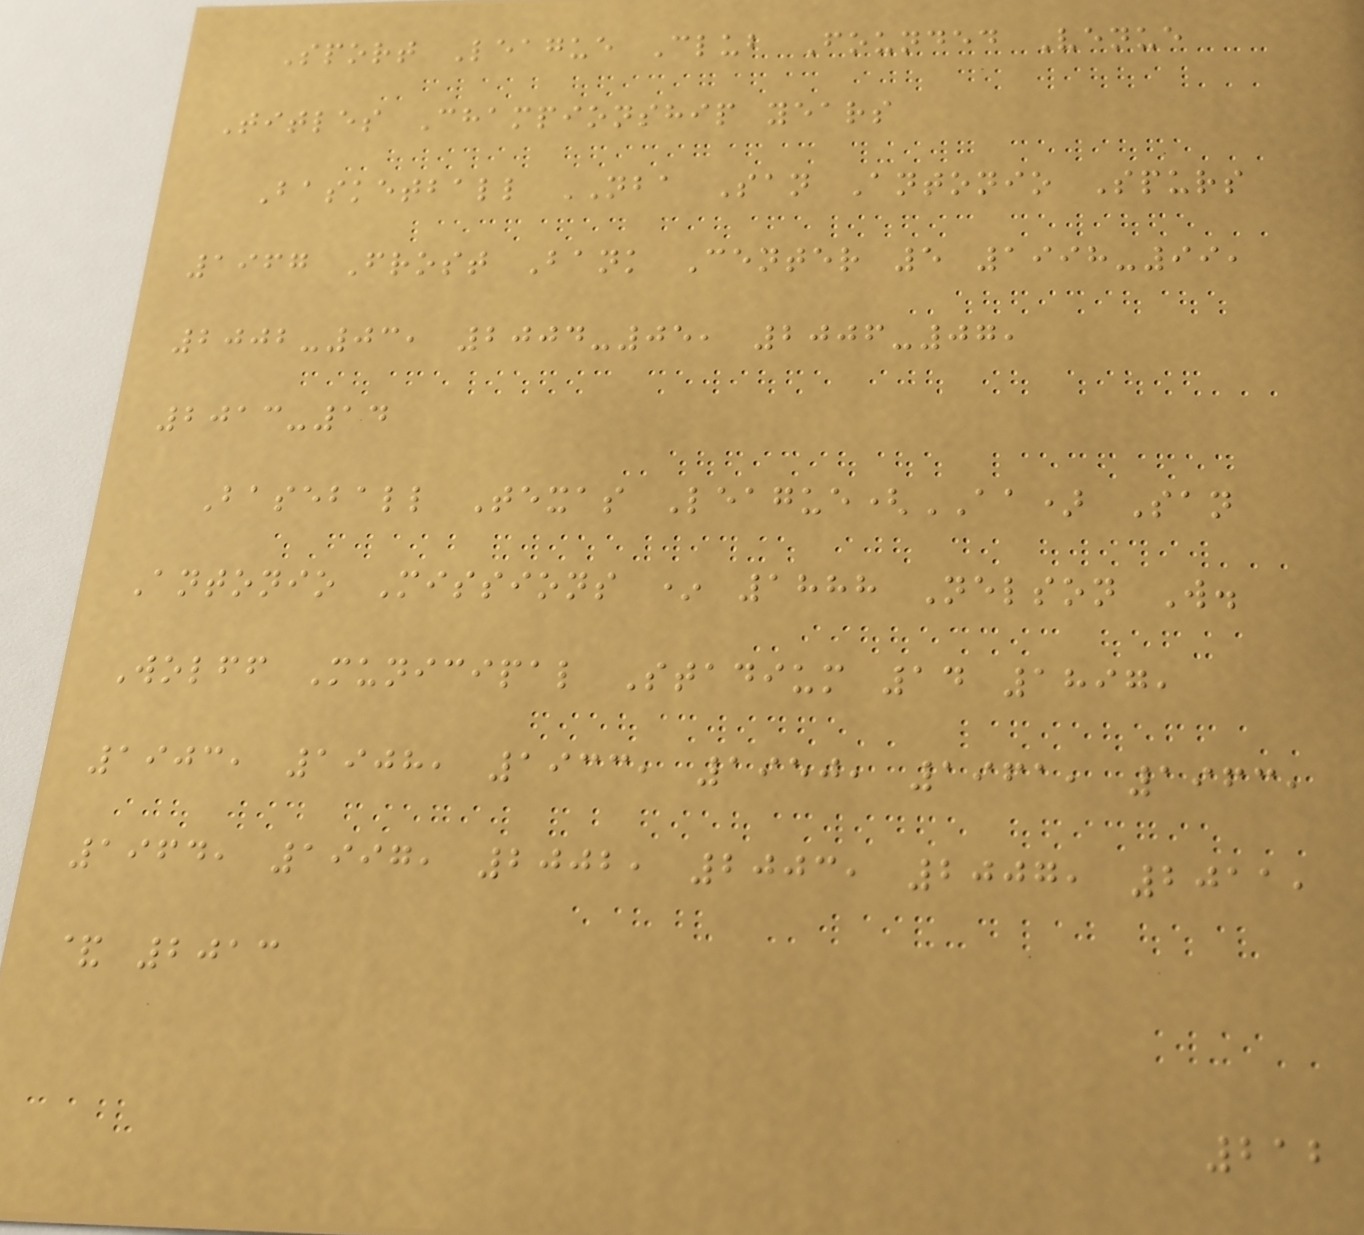Sport League Club Founded Venue
Titles Championship years
Basketball NBA San Antonio Spurs
1967 Frost Bank Center 5 1998-99,
2002-03, 2004-05, 2006-07,
2013-14
Baseball Texas League(AA) San
Antonio Missions * 1888 Nelson W.
Wolff Municipal Stadium 14 1897,
1903, 1908, 1933, 1950, 1961, 1963,
1964, 1997, 2002, 2003, 2007, 2011,
& 2013
212
